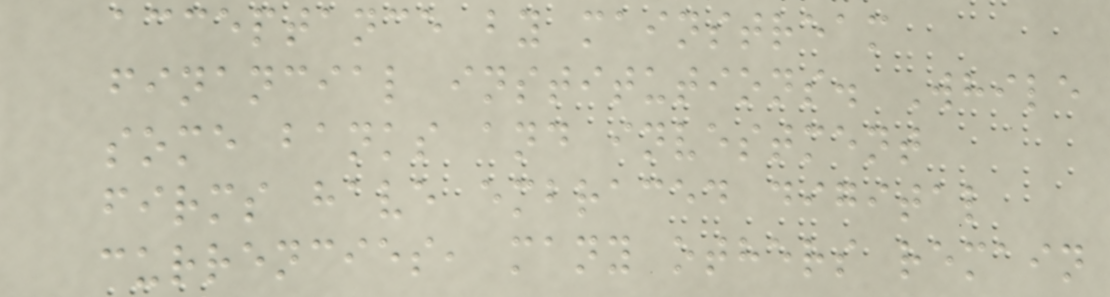acceptance by mainstream
financial institutions. While
some banks and investment
firms have embraced digital
currencies, many others remain
